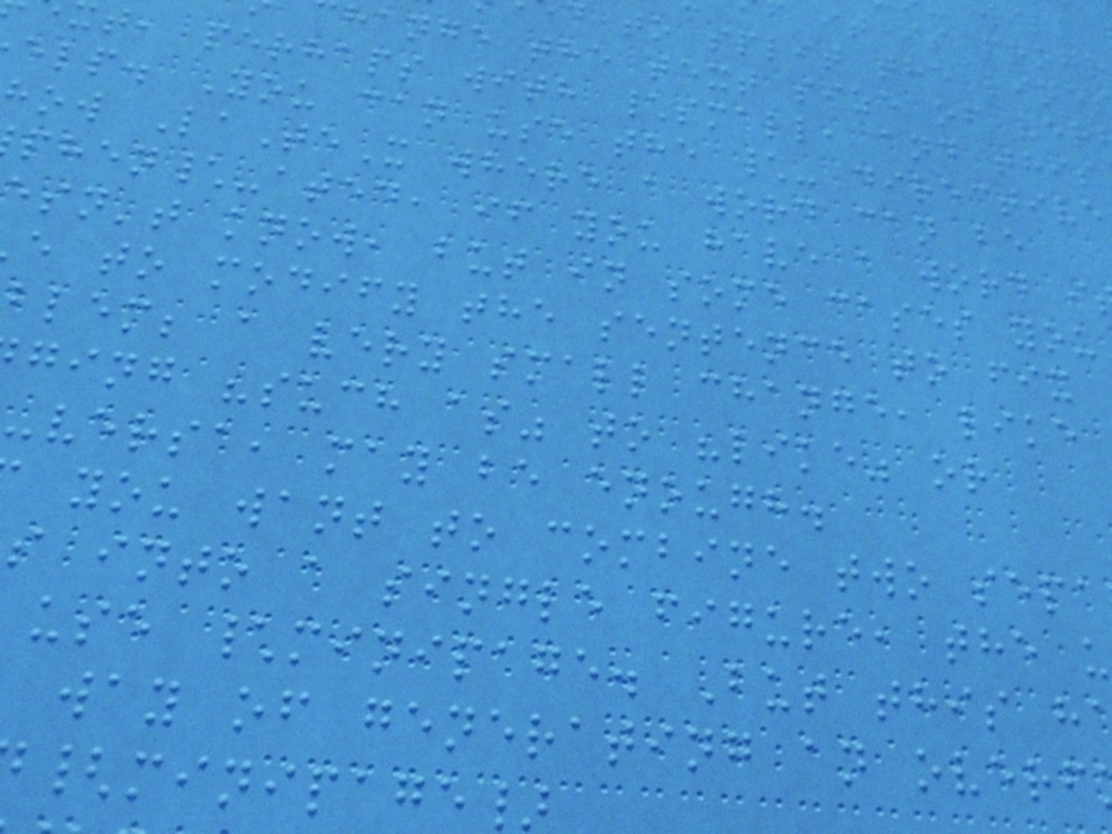it is progr
d to split the line
hange the text size of ver
t, perhaps with \small, and this
elp. You can use the \- directive
ow LaTeX where a word can be
phen\-ated, if you have a word i
esn't know, but in some cases you
e to modify the sentence to fix
blem; a very small change, like
ging "such as" to "like" or
-versa, may be enough.
you want to combine two sepa
s into a single figure, the u
use \minipage. But this h
way of generating an overf
{minipage}
